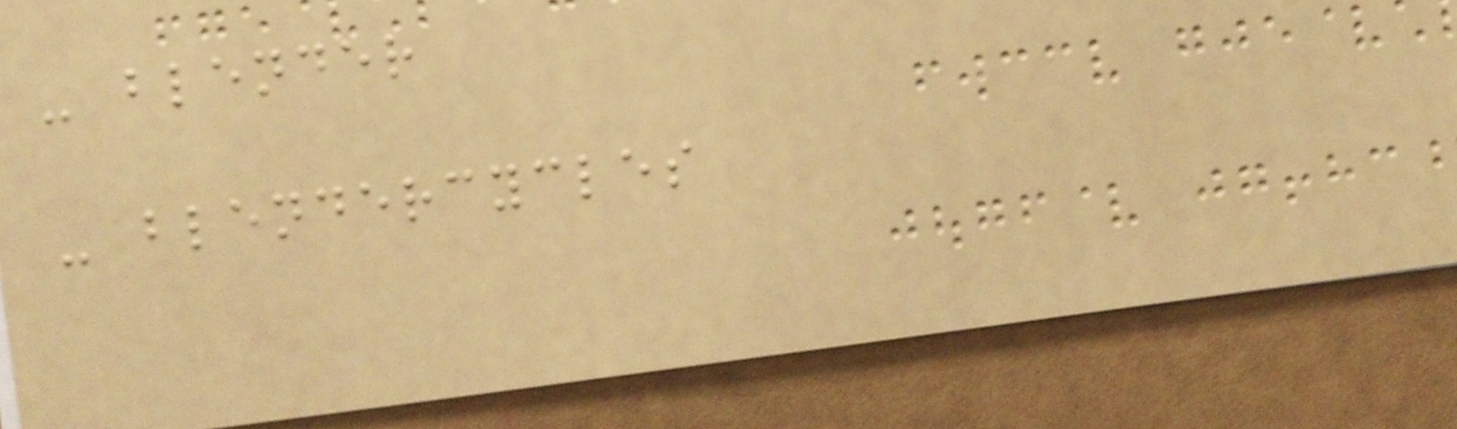- blender
- blendercycles
